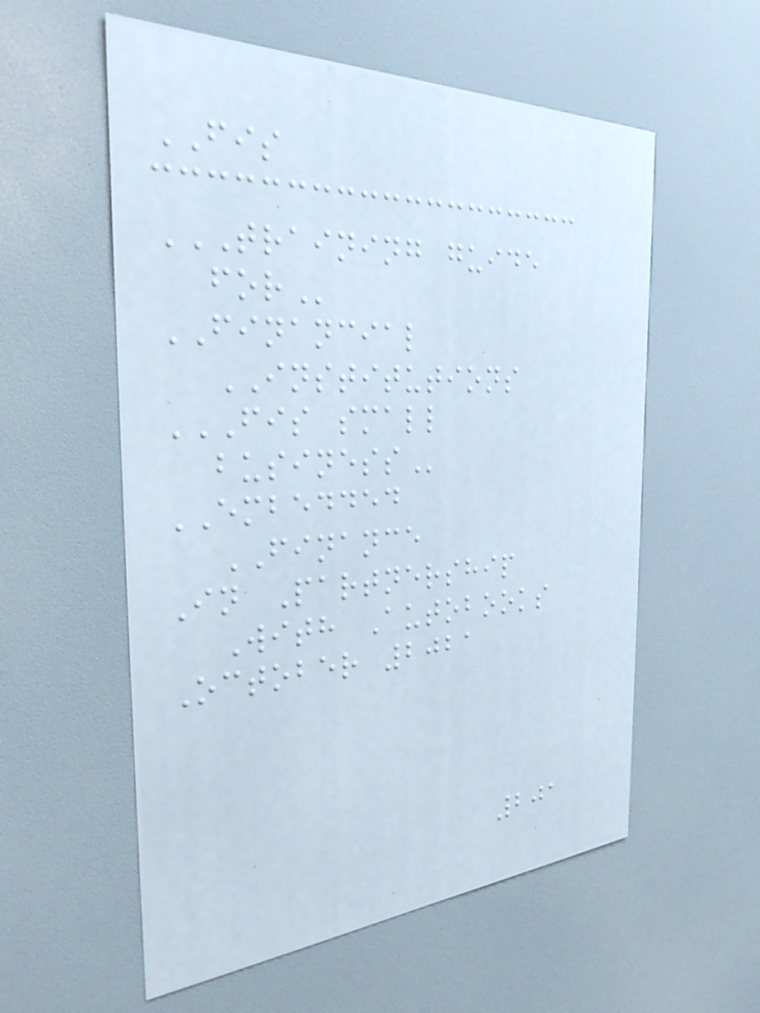FIS
TRAINING GUIDE
FOR
FINANCIAL
INSTITUTIONS
FIS SMALL
BUSINESS
EMBEDDED
FINANCE
In Partnership
With Autobooks
October 2021
201
